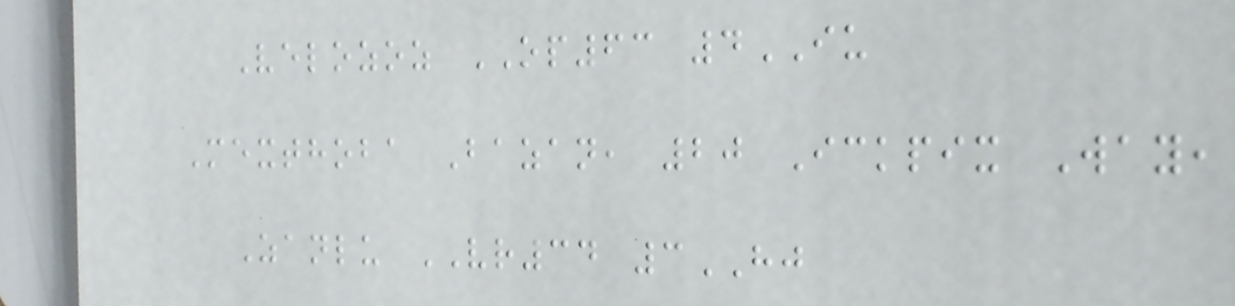Velozoz OP63 4IU
Mexthoba Bazan, 20 Ickpix Way,
Zanlu VR34 3HJ
